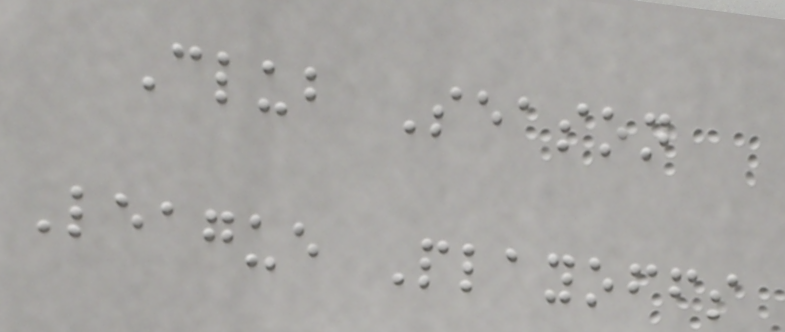Club Season
League Playoffs
